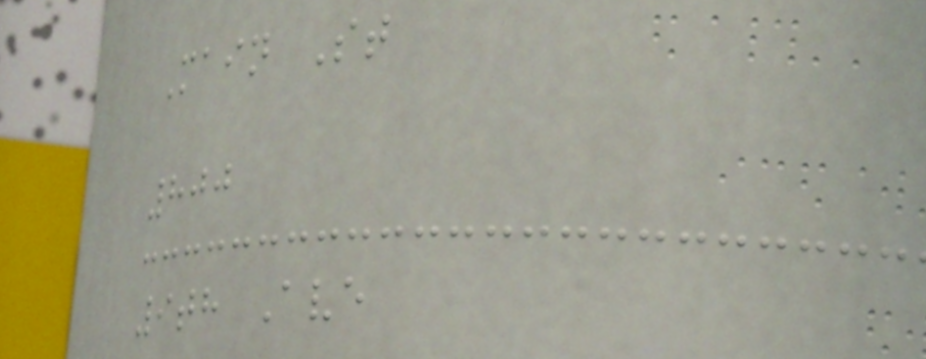Main St
800
9th Ave
